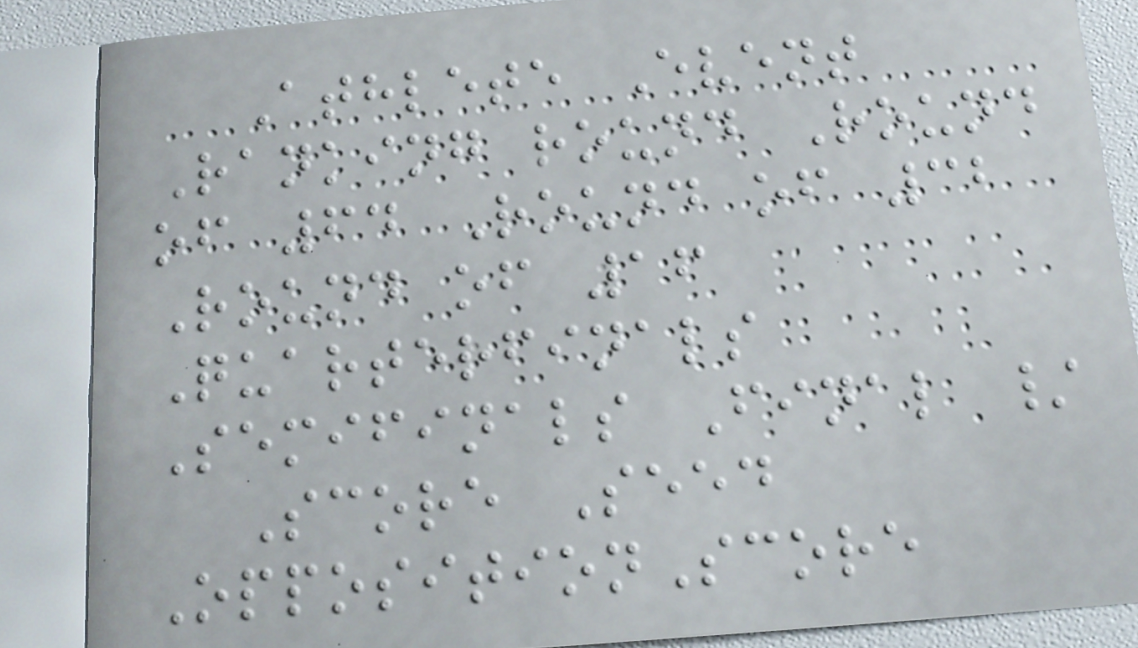Athlete Event
Ranking round Round
of 64 Round of 32
Round of 16
Quarterfinals
Semifinals Final /
Score Seed
OppositionScore
